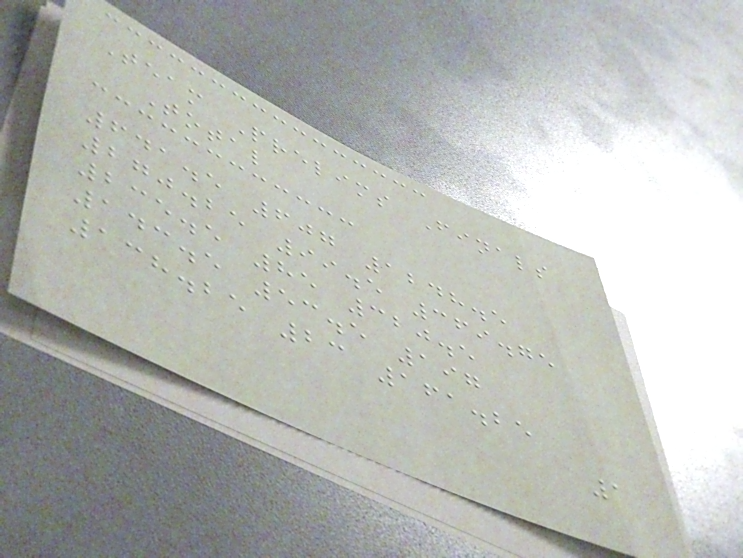Team Prelims Finals
Total
641.5 607 1248.5
270.25 99.5 369.75
235.5 85 320.5
143.5 53.5 197
138.25 23 161.25
1
